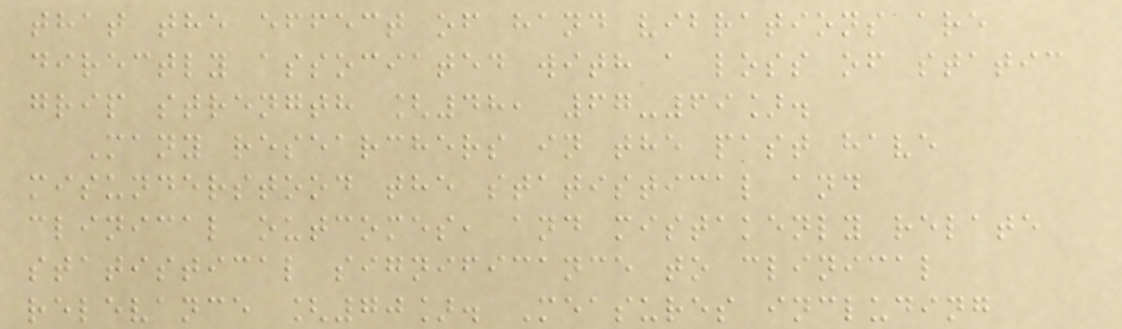that the effect of hand vibrations are
directly associated with a loss of static
grip strength [48, 67-69].
Many researchers in the past have
misunderstood the statistical and
clinical outcomes, and mistakenly relate
statistical significance to clinical
relevance [70]. Measures including
